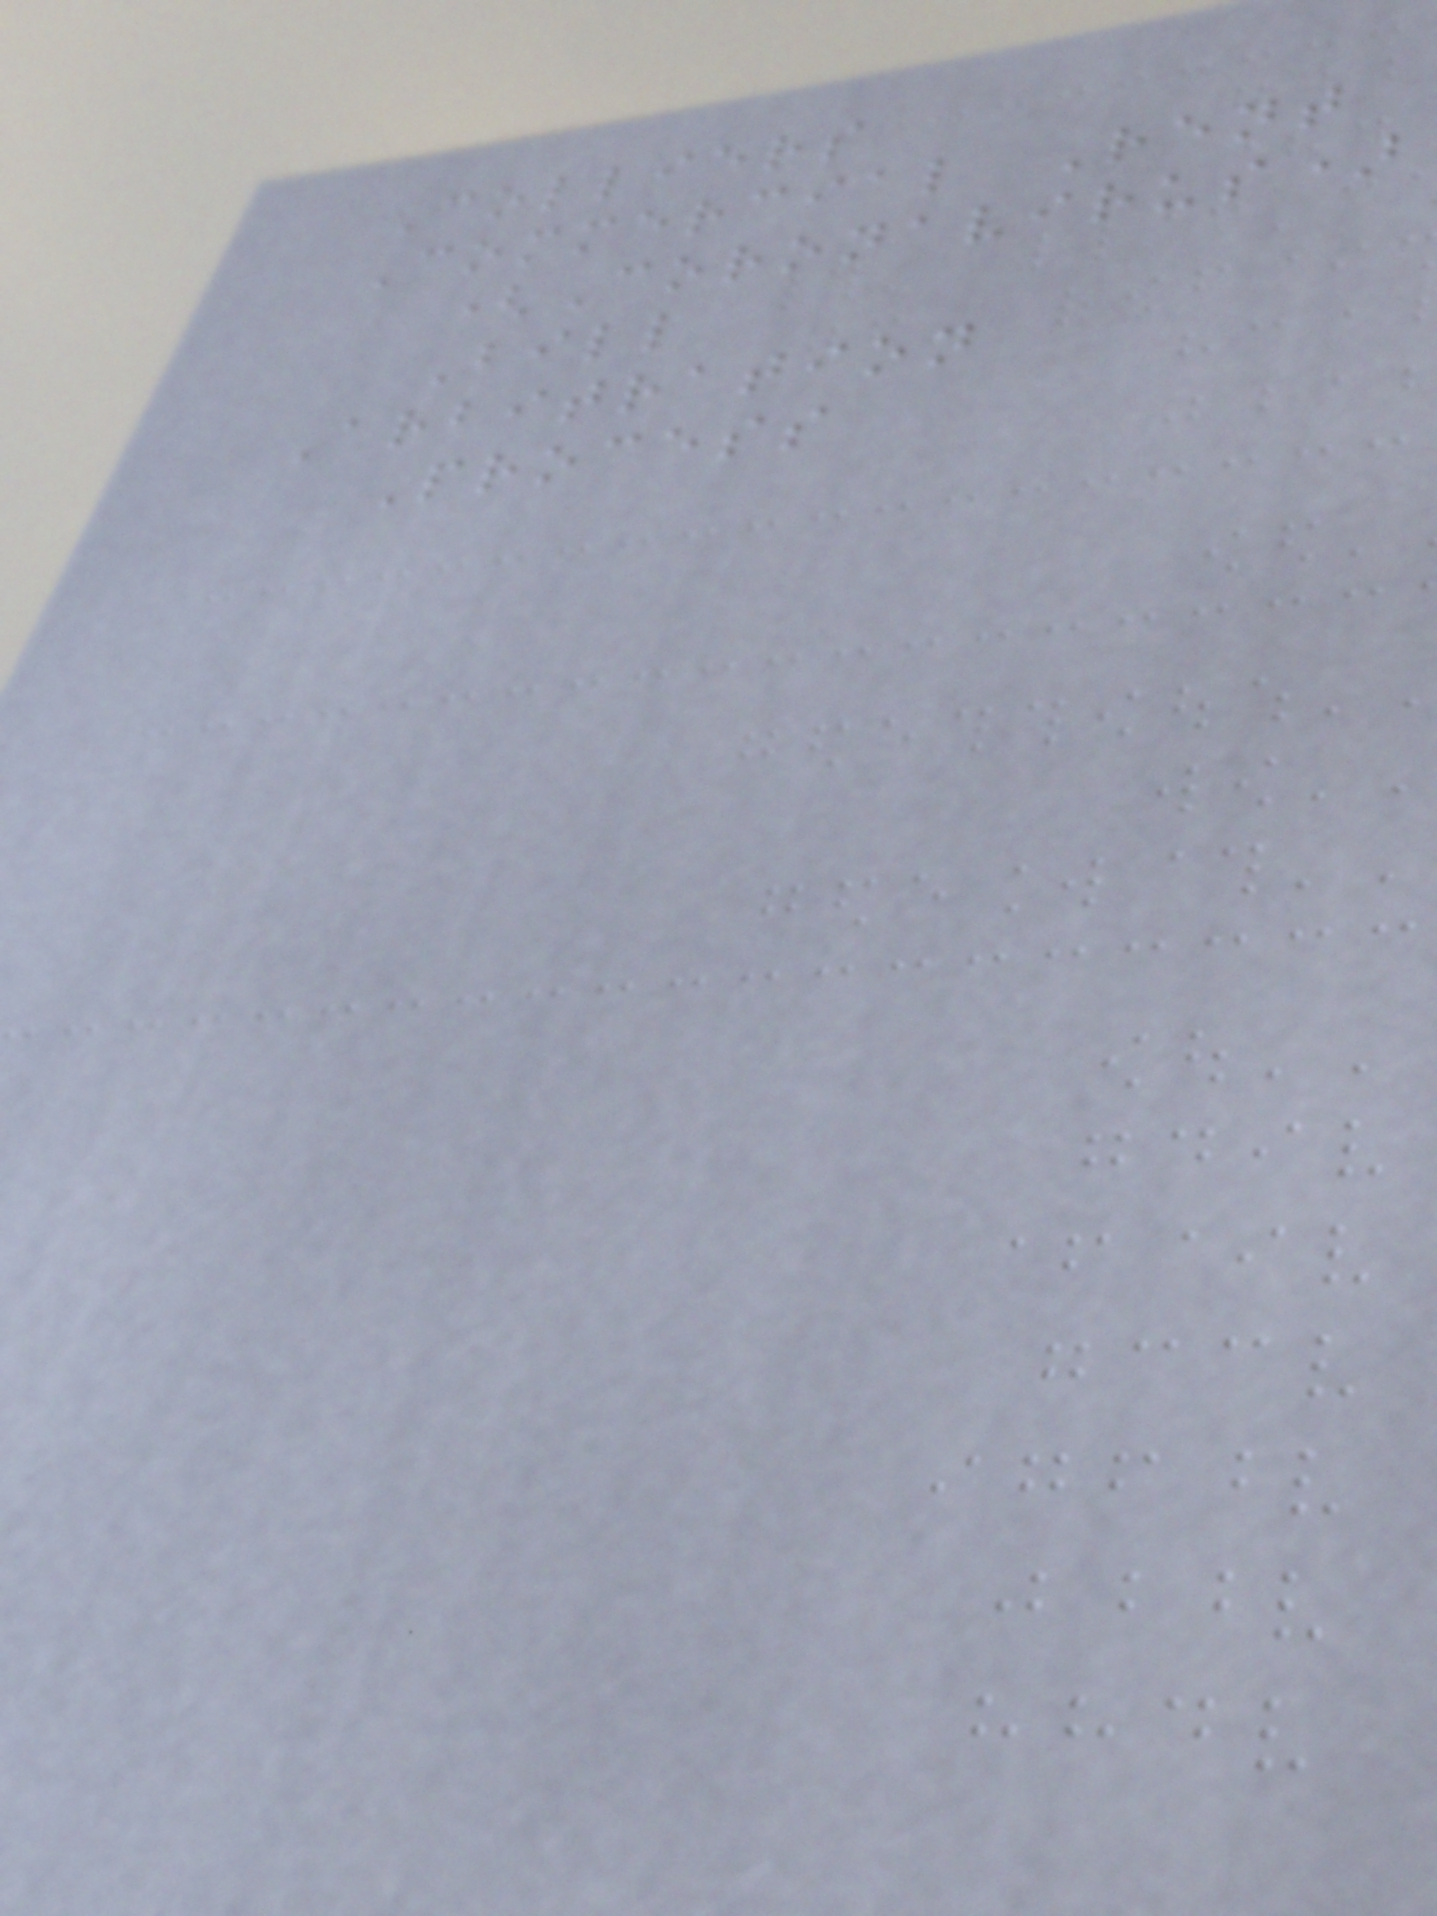Colliers
Commercial Rent
(Coronavirus)
Bill
Arbitration
Process
